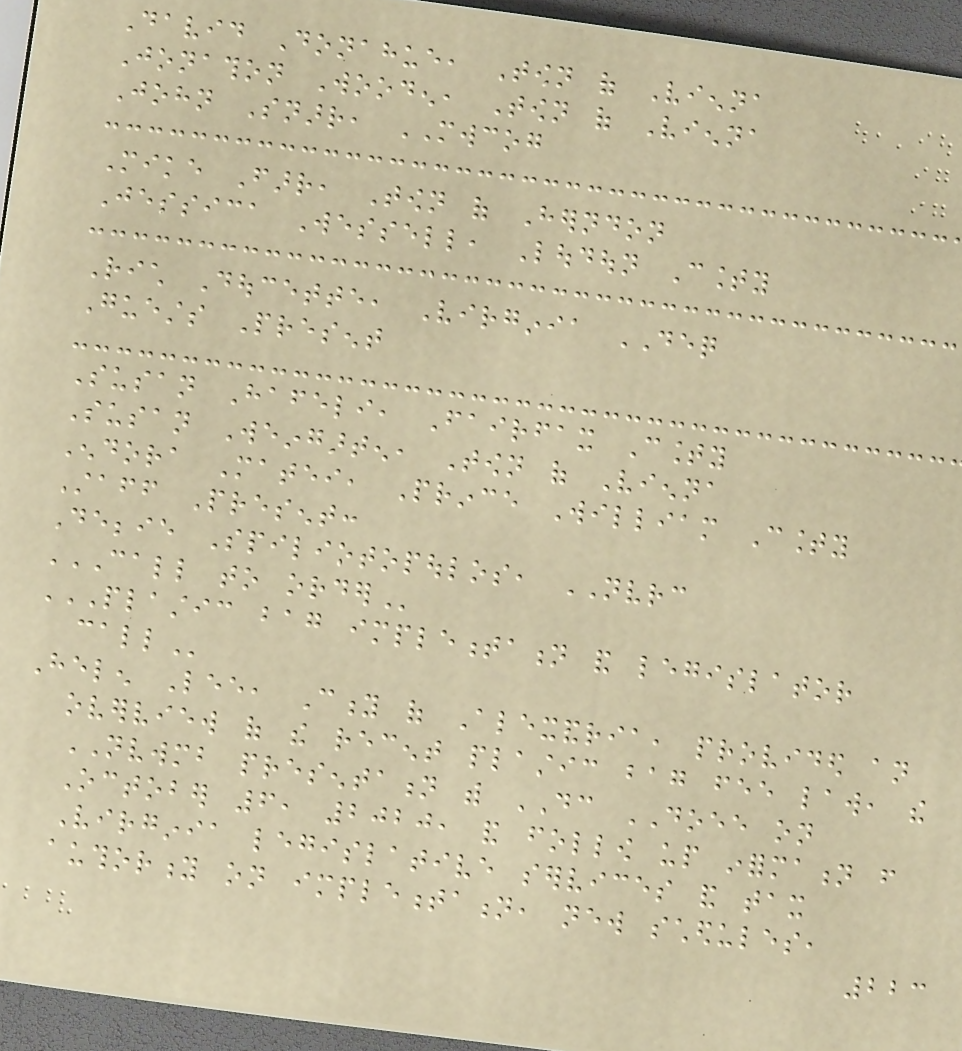David Donahue, Town of Vienna
Jonathon Wooden, Town of Vienna
John Snarr, MWCOG
Mike Farr, Town of Herndon
Jessica Wessell, Loudoun County
Rich Doucette, Virginia DEQ
Guests Present
Susan Hafeli, Fairfax County
Susan Weingarten, Town of Vienna
Endora Matei, Prince William County
Staff Present:
Debbie Spiliotopoulos, NVRC
CALL TO ORDER
PLASTIC BAG IMPLEMENTATION AND LEGISLATOR
CALL
Helen Lee, City of Alexandria, provided an
overview of the recent plastic bag fee law, the
NVWMB presentation with DC DOEE on
October 6, 2020, and follow up information from
Virginia legislative services and tax
authority on implementation, new schedules,
223
